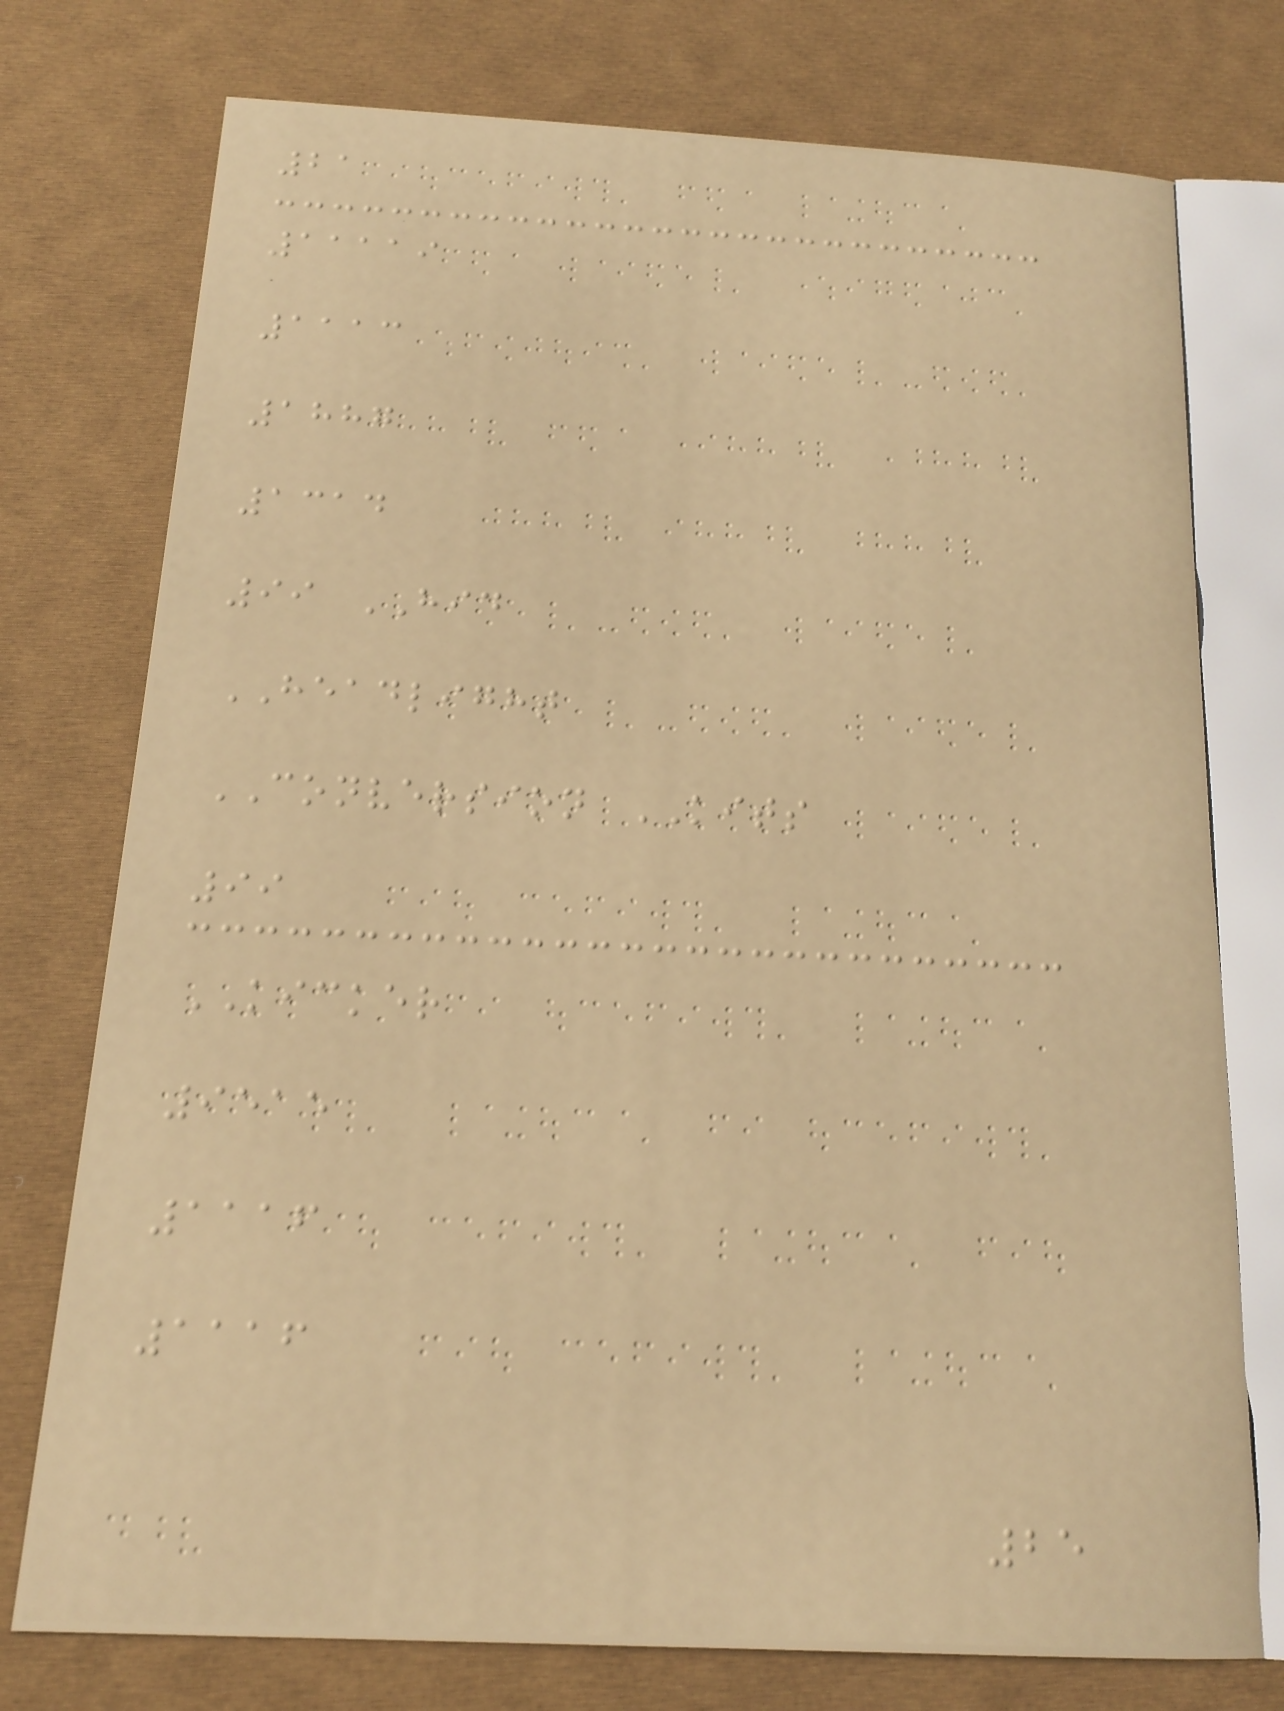21
11119
1113
1887
1314
99 HID
HEADLIGHT
CONVERSION KITS
99
KICKER
9515
1116
1116
25
